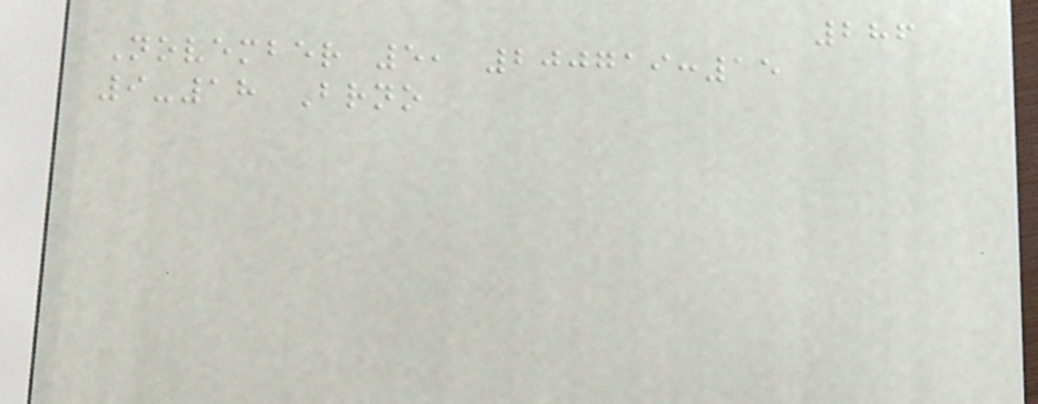286
November 5, 200719:15
9-18 Brno
